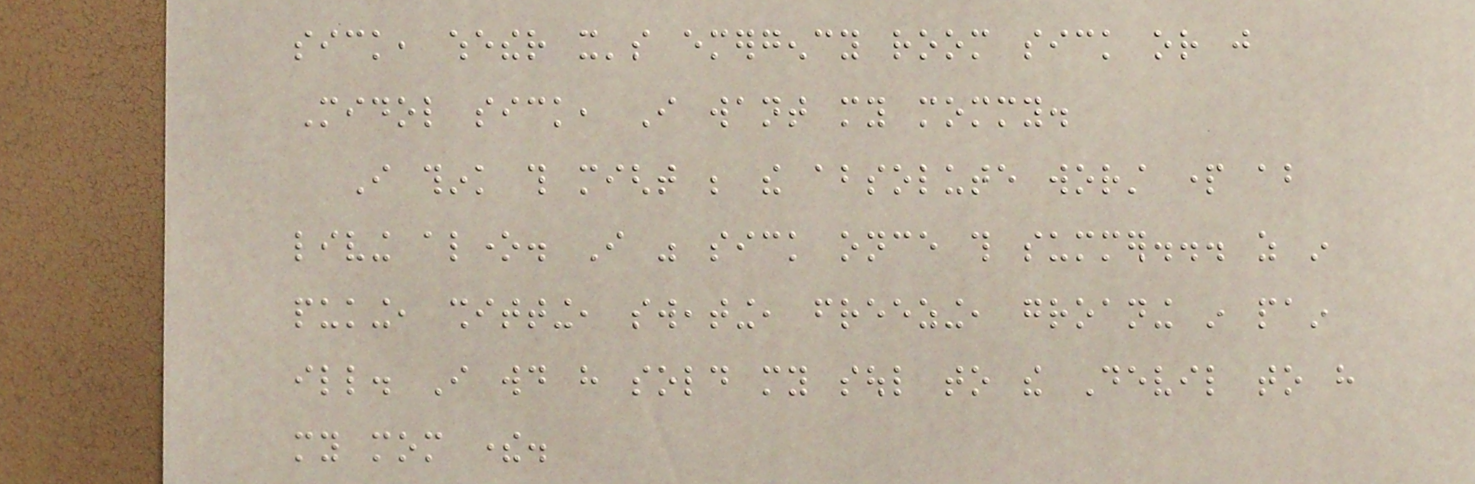sick, whether it's emergency room sick or just
Midol sick, I want my mommy.
I think this might be the absolute worst part about
living alone. I was sick once this summer... as in
puking, shitting, sweating, freezing, groaning in pain
ill. I would have sold my soul to the Devil to have
my mom there.
